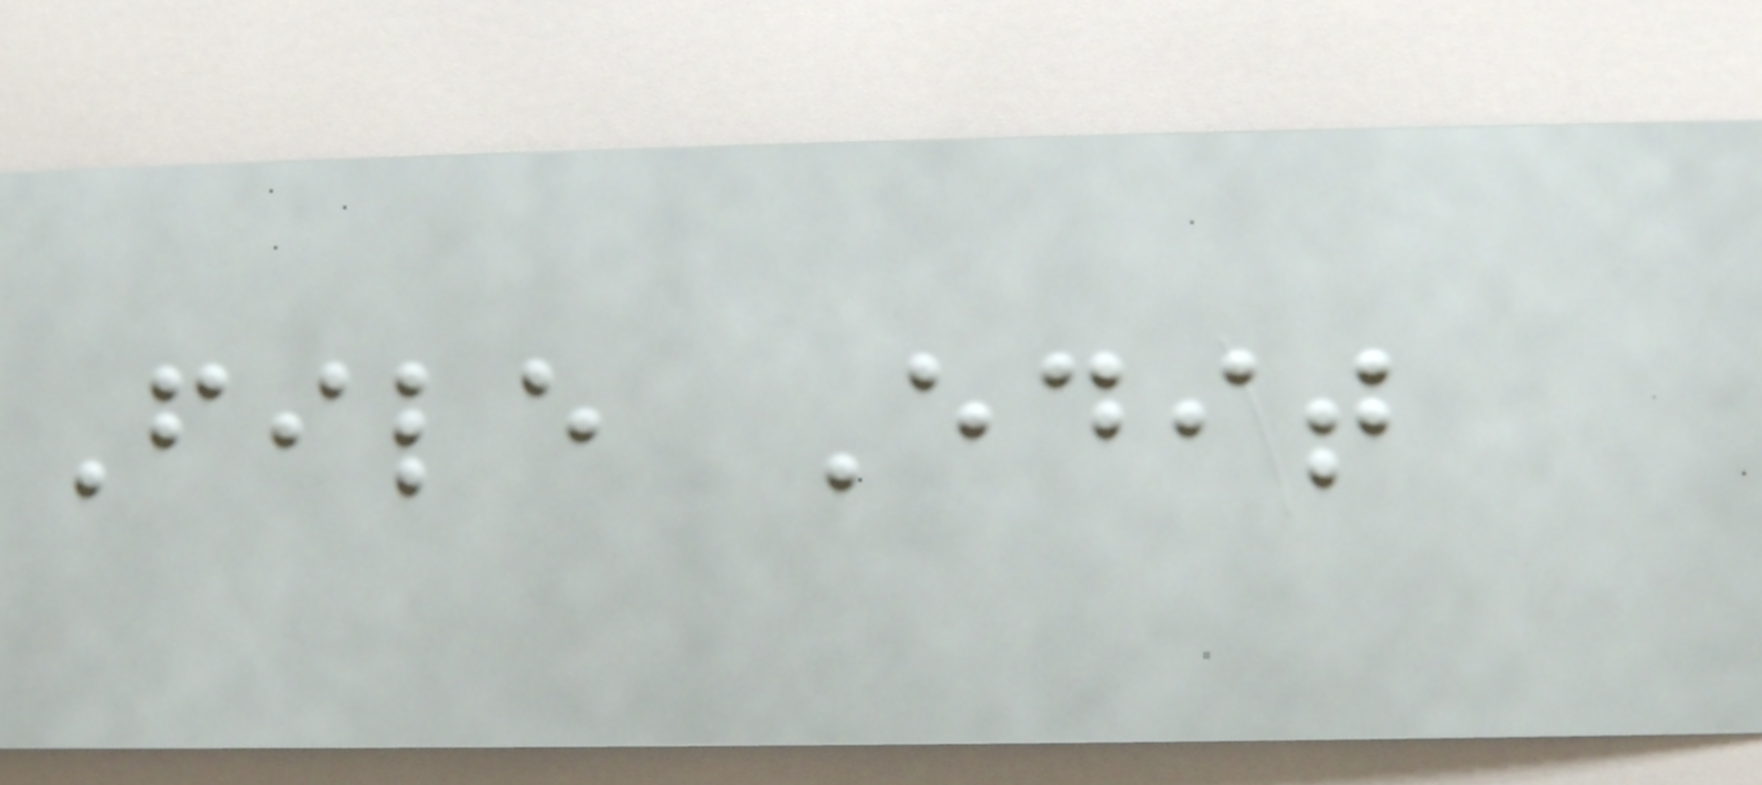File Edit
